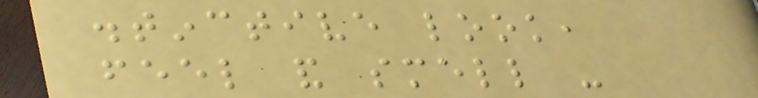distinctive look,
feel and smell -
